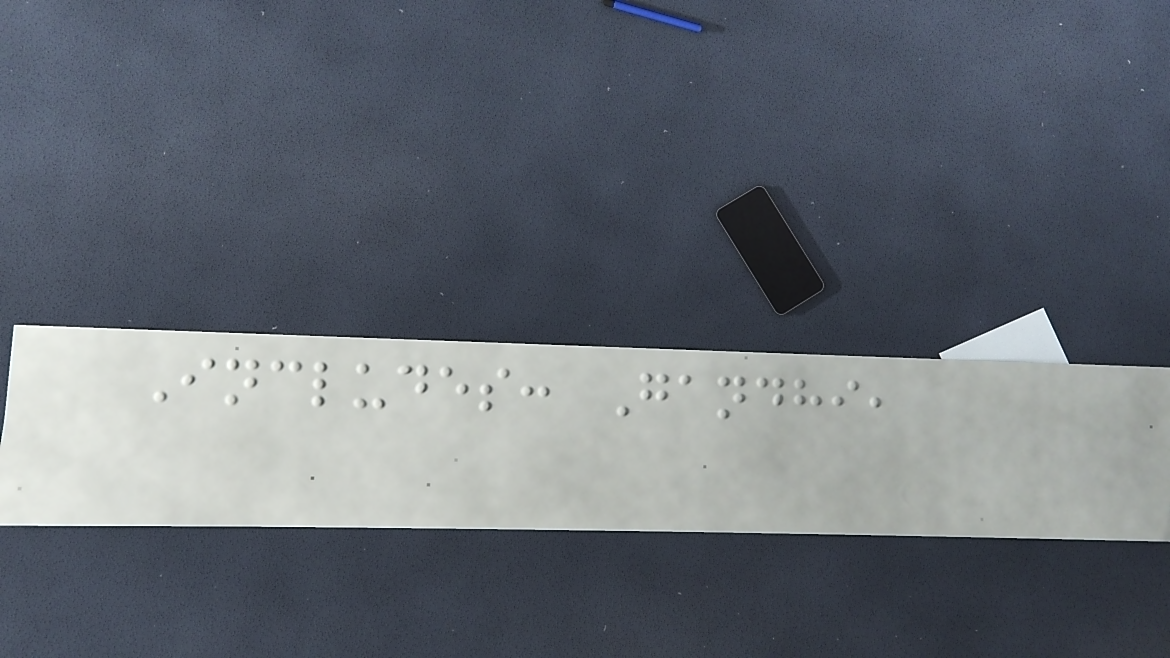Includes: Gandhi,
